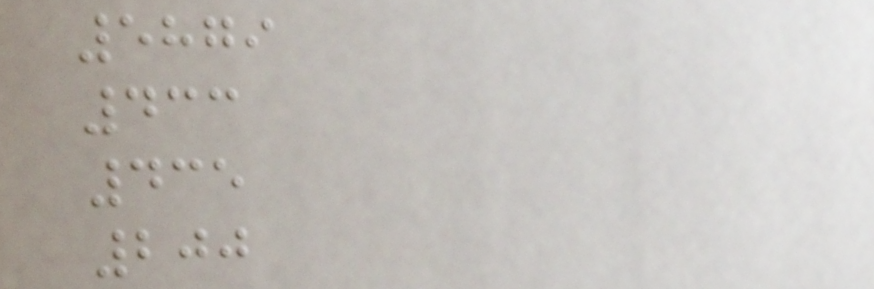5879
433
435
200
